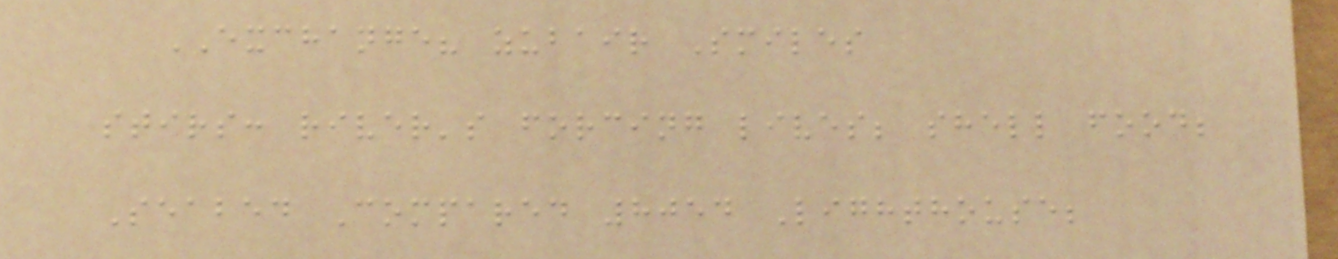EXCHANGE? zubair Smiles
stirs: river's forcing lives; shell food;
Seabed Compared 8054 Lighthouse;
